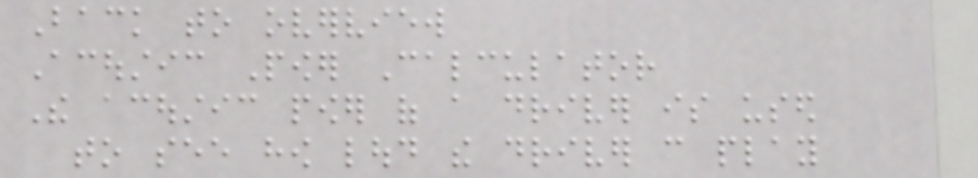Back to overview
Acoustic Power Calculator
The acoustic power of a driver is used
to see how loud the driver can play
